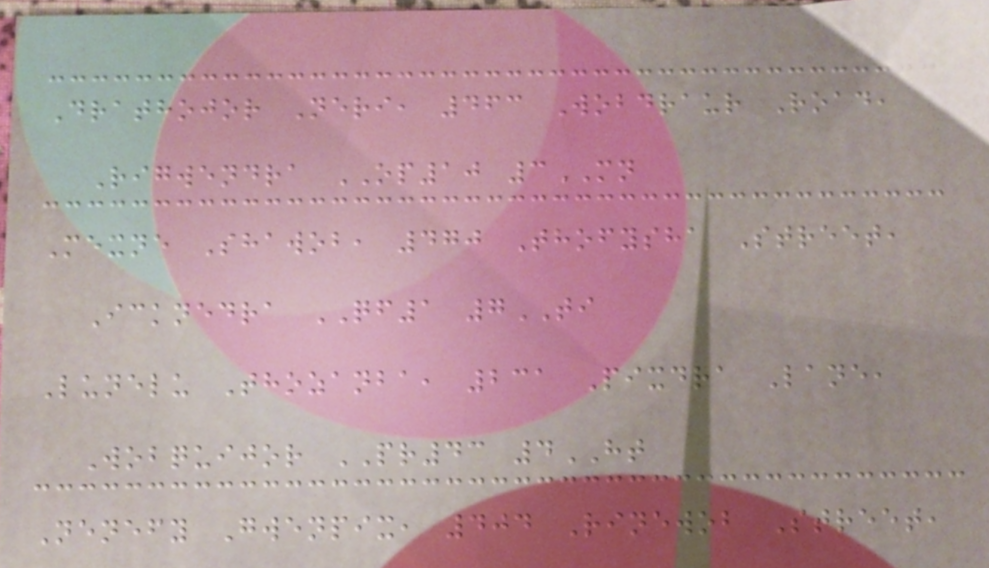Drathojor Neri, 463 Wobdraur Road,
Rigwendra OP10 3MN
Mexne Shawob, 470 Thofysha Street,
Icknedra QF1 7TI
Lunelu Thozanba, 231 Pixdra Lane,
Wobquijor PR43 4HT
Nenefy Gwenpix, 404 Rinewob Street,
